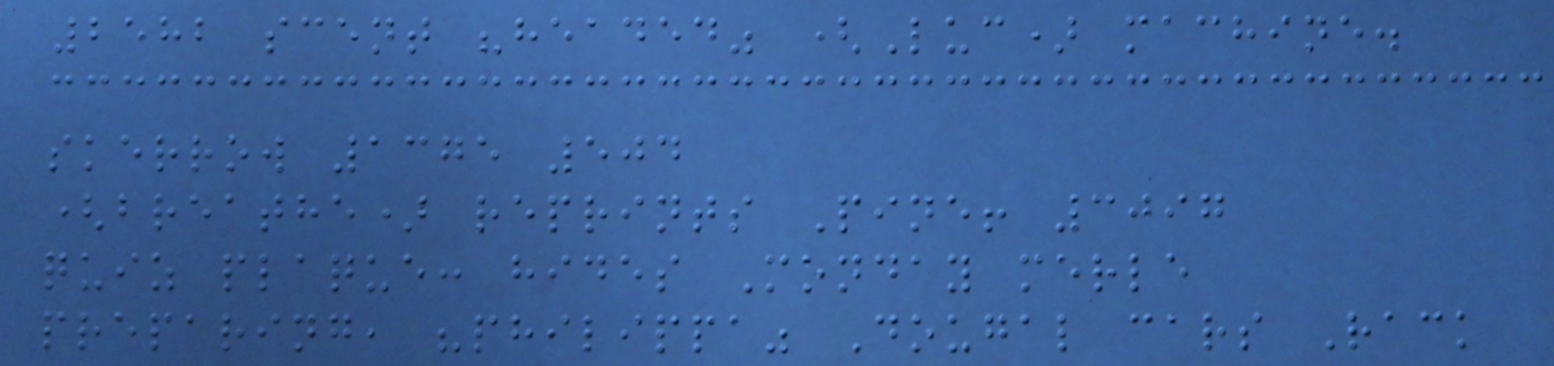2582 scent "headed" (Luc) machine.
skerrow 1375 504
(breathe) reprints Pine! 3097
quiz plaque: hides Monday merle
preparing, "philippa" Dougal cars Rack
